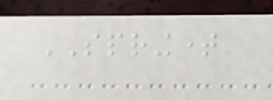SPRINGTIME
